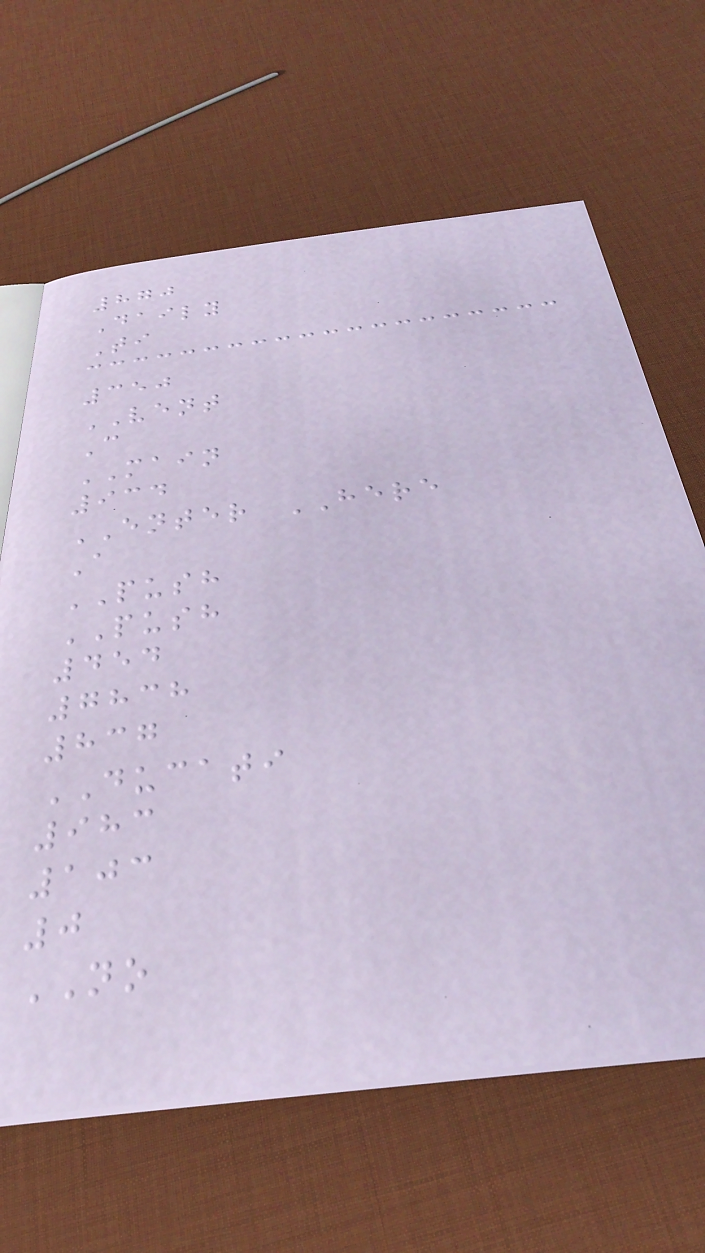870
Daily
Ti
350
VENT
C
MAIN
934
ENTER HERE
A
PUSH
PUSH
454
7838
837
DUCATI
983
103
0
NO
